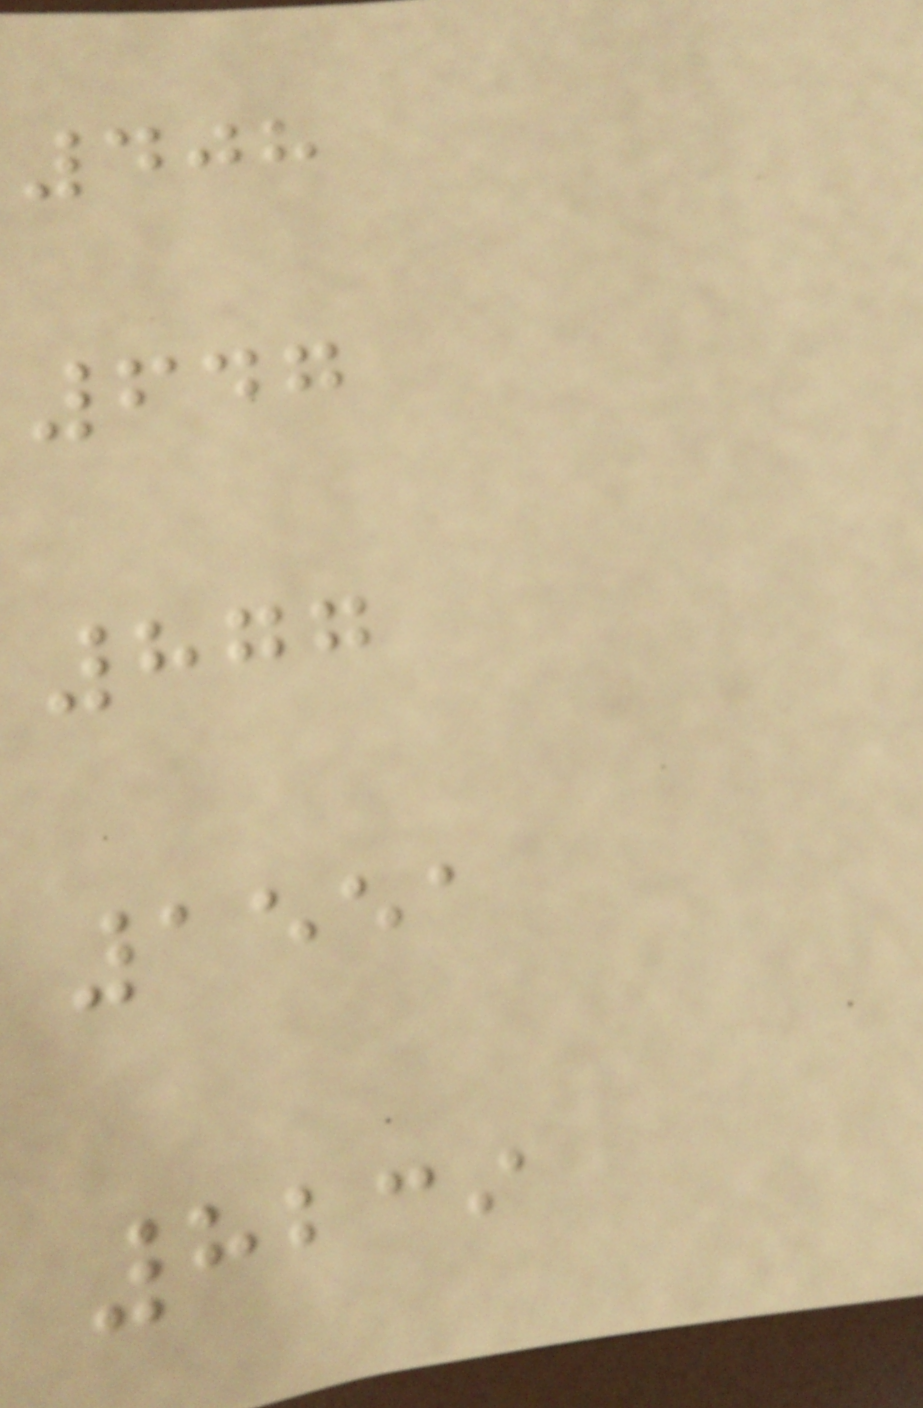408
647
877
1551
8239
